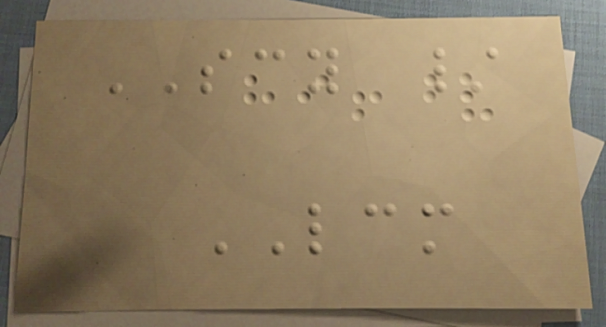SCY /
LCM
